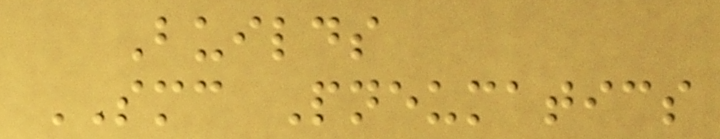Builds
SMC Pneumatics
